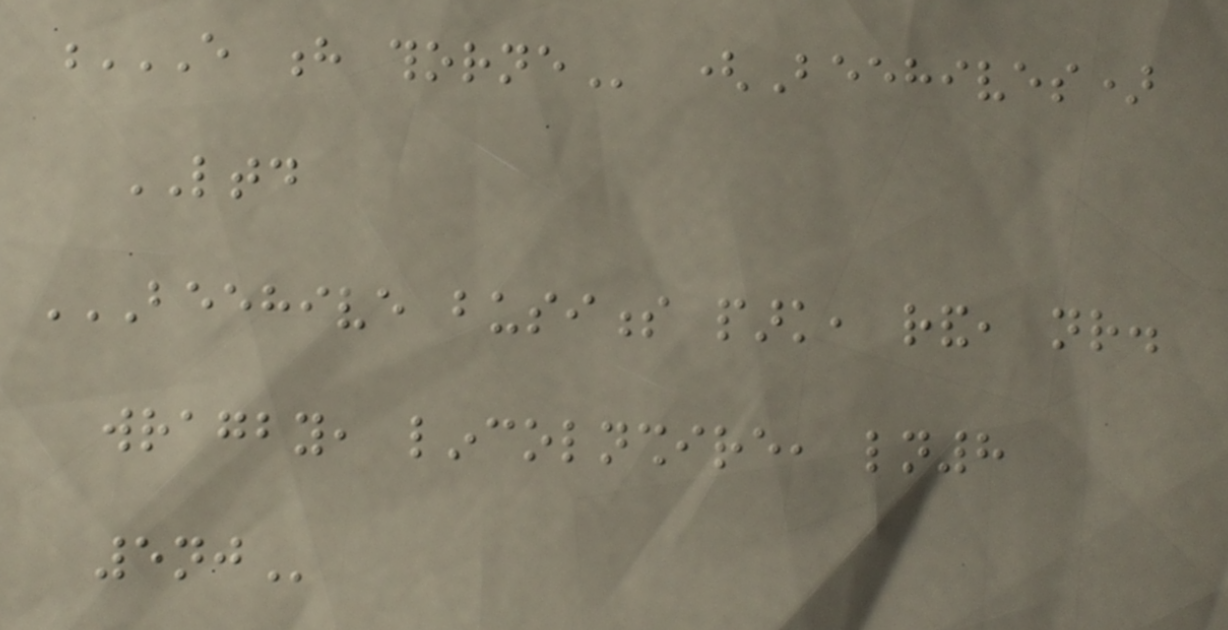E H THORNE (Beehives)
LTD
BEEHIVE BUSINESS PARK, RAND, NR.
WRAGBY, LINCOLNSHIRE, LN8
5NJ
